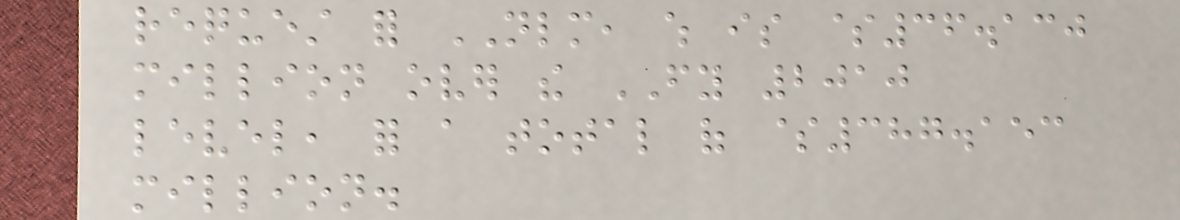request for NLM, which is $36.130
million over the FY 2010
level, for a total of $387.153
million.
